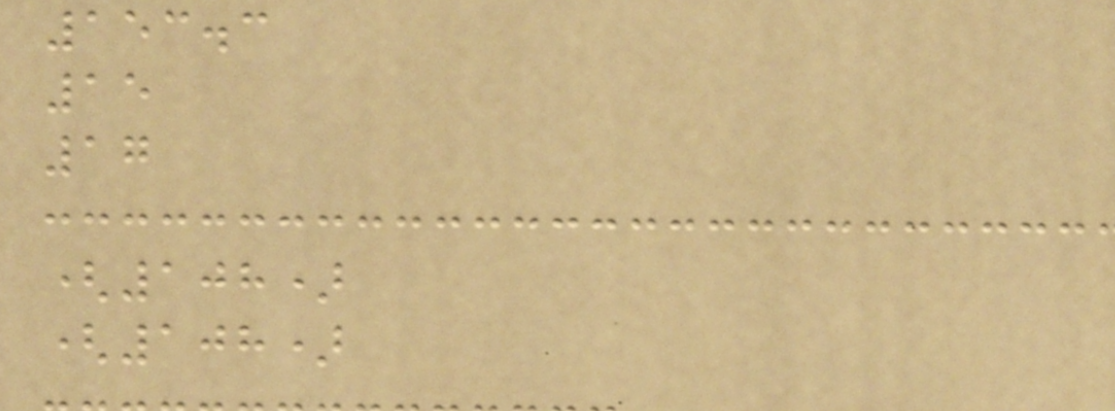153.3
15
17
(108)
(108)
